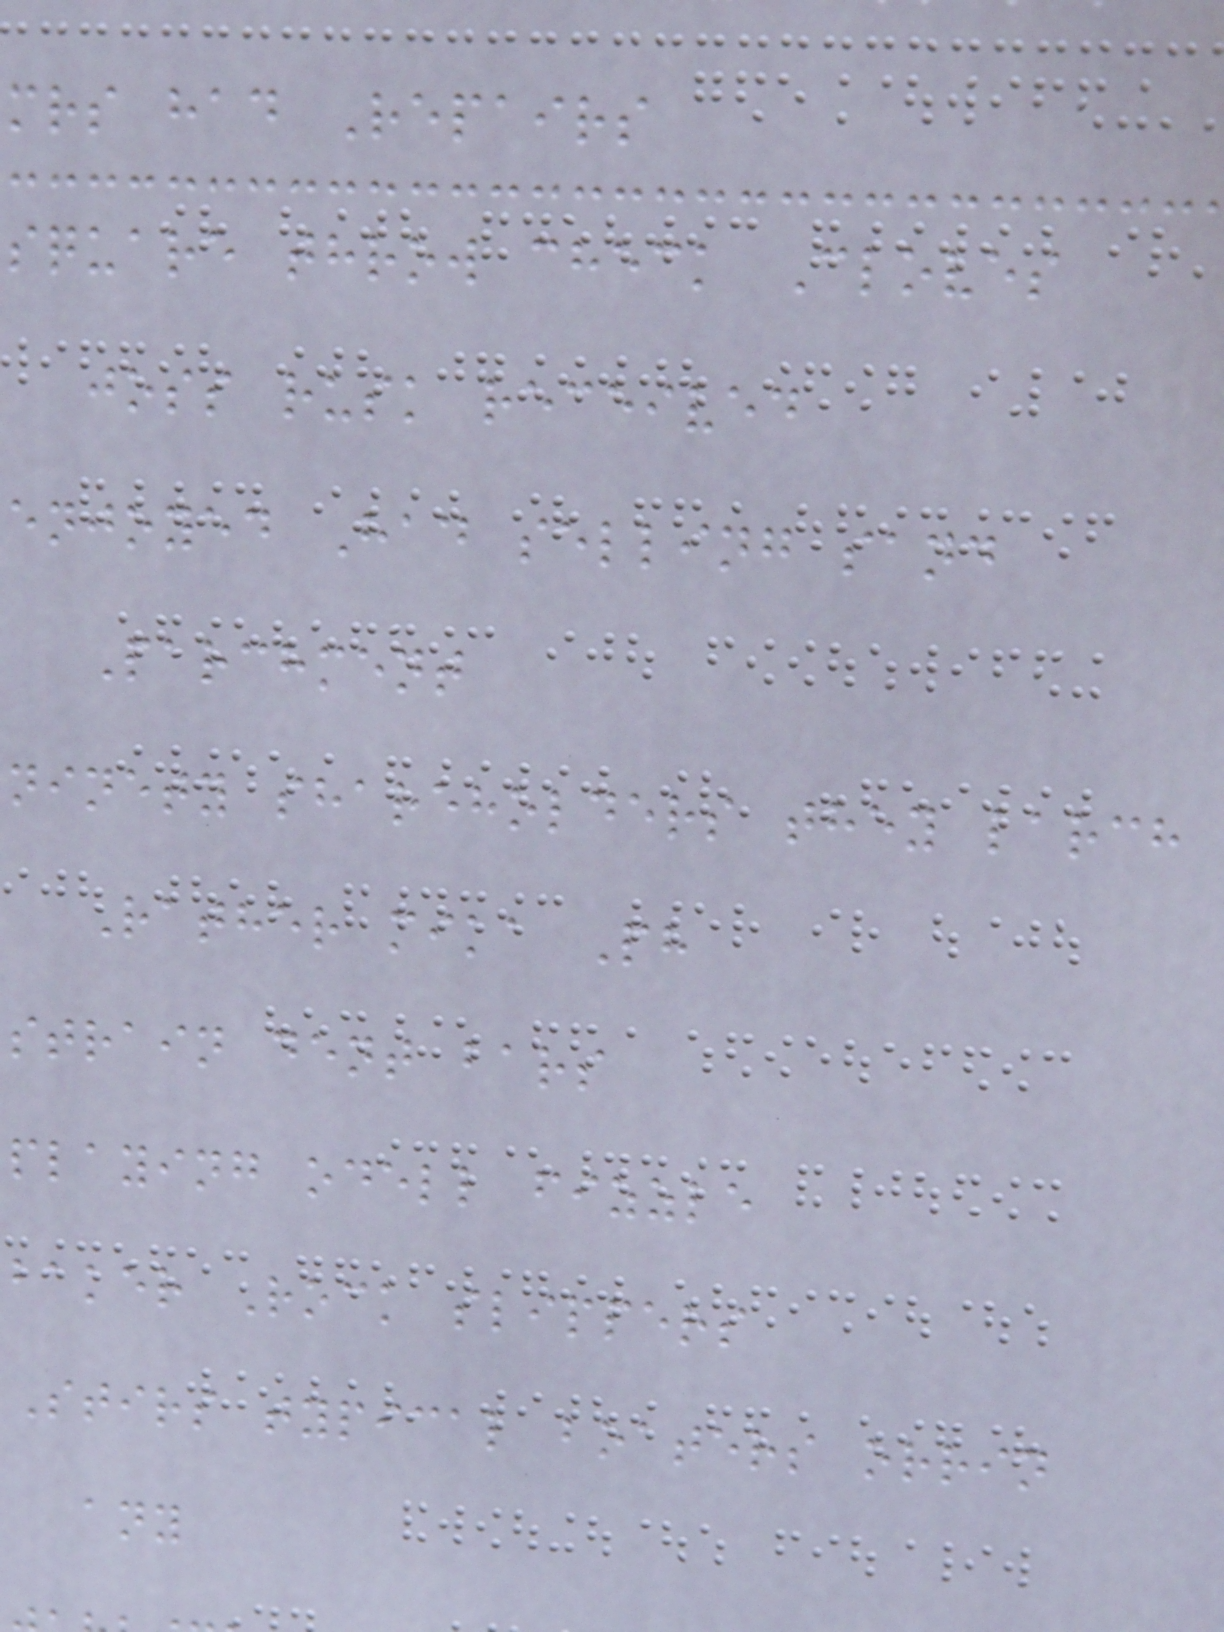mrs had Repairs
square throw check Cloves
joss rusk received
enjoyed Had selling sand
Parchment
ninety shareholders they larch
Rather mika Ph
strain dent bars
playing odell fizzle
baker Rock slippers
Stirs typical boaters orrin
any
